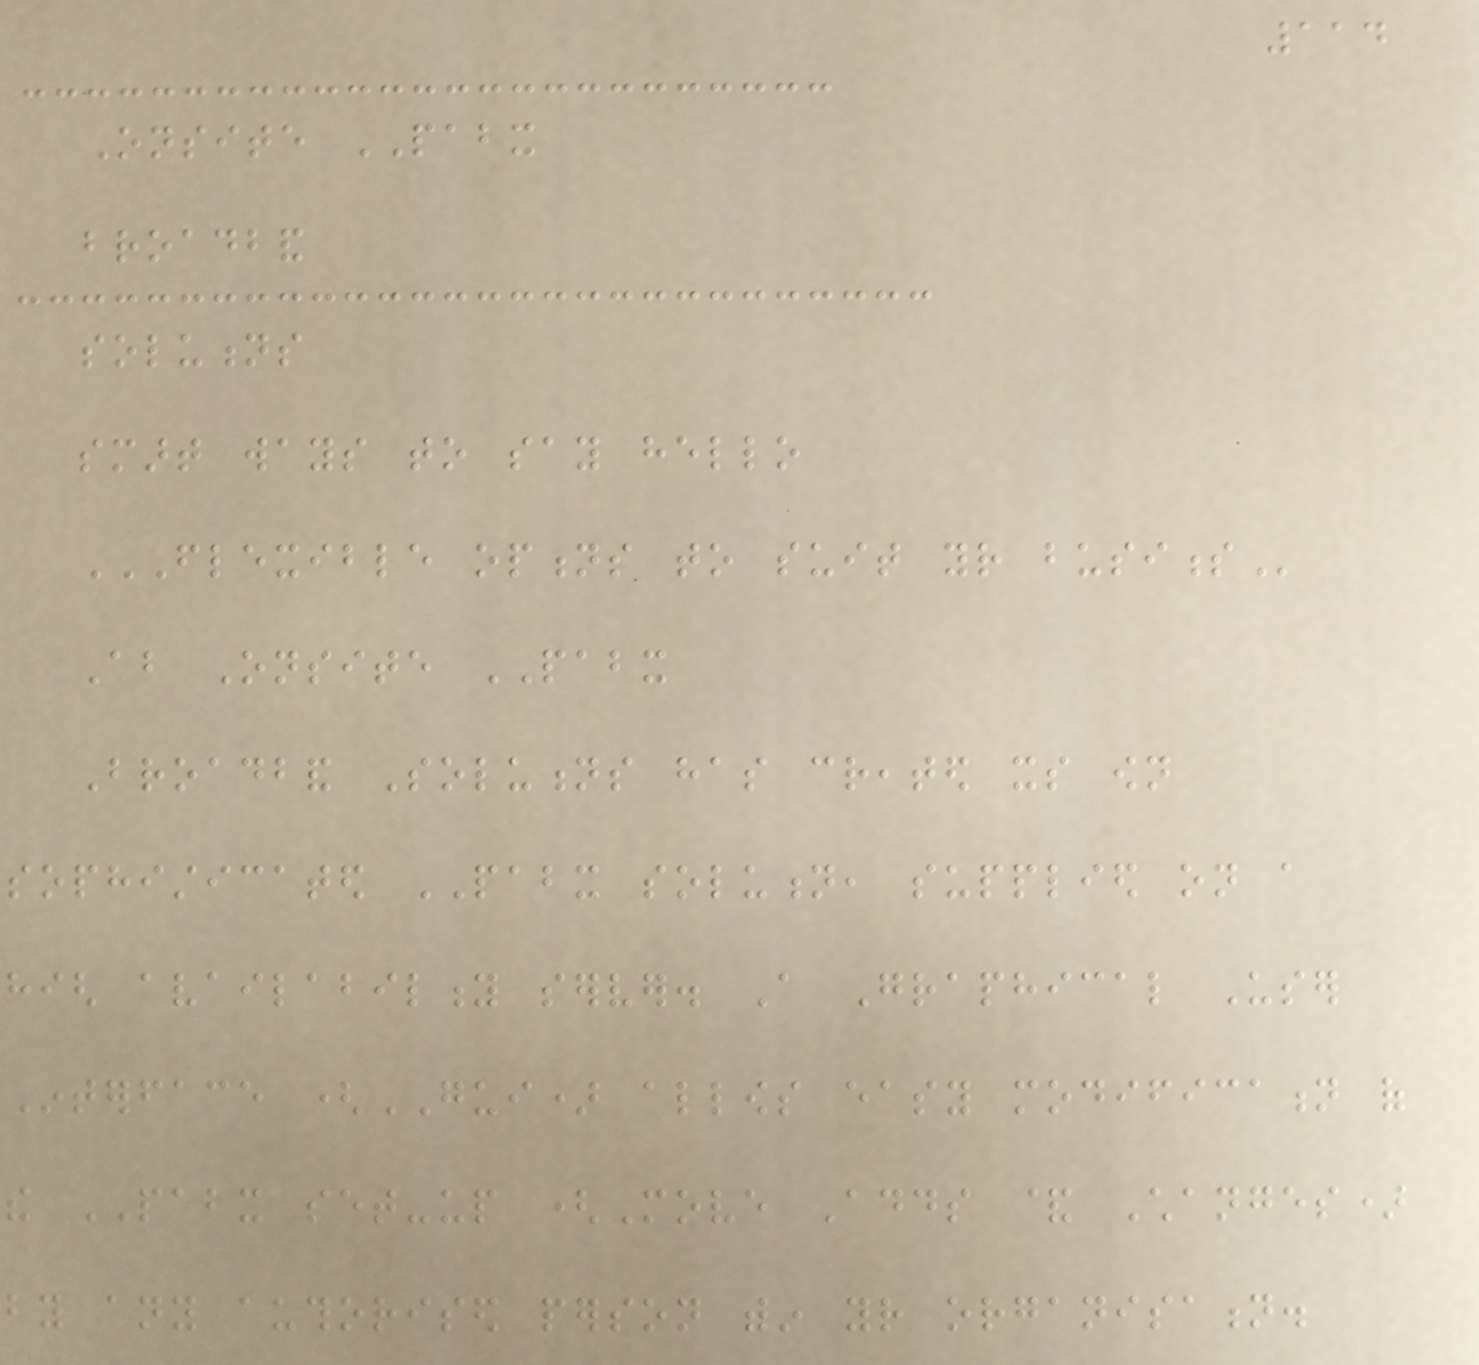114
Onsite PABX
broadband
solutions
smart ways to say hello
FLEXIBLE OPTIONS TO SUIT YOUR BUSINESS
About Onsite PABX
Broadband Solutions has created its own
sophisticated PABX solution, supplied on a
high availability server. A Graphical User
Interface (GUI) allows easy modification of
the PABX set-up (Move Adds & Changes)
by any authorised person within your organisation.
